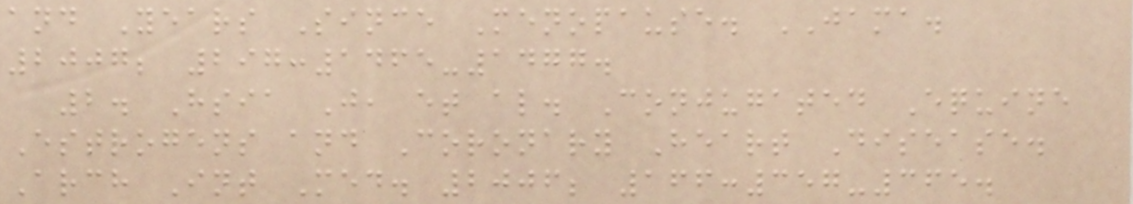and Years Since Menopause. JAMA.
2007; 297:1465-1477.
2. Hsia J, et al. Conjugated Equine
Estrogens and Coronary Heart Disease.
Arch Int Med. 2006; 166:357-365.
